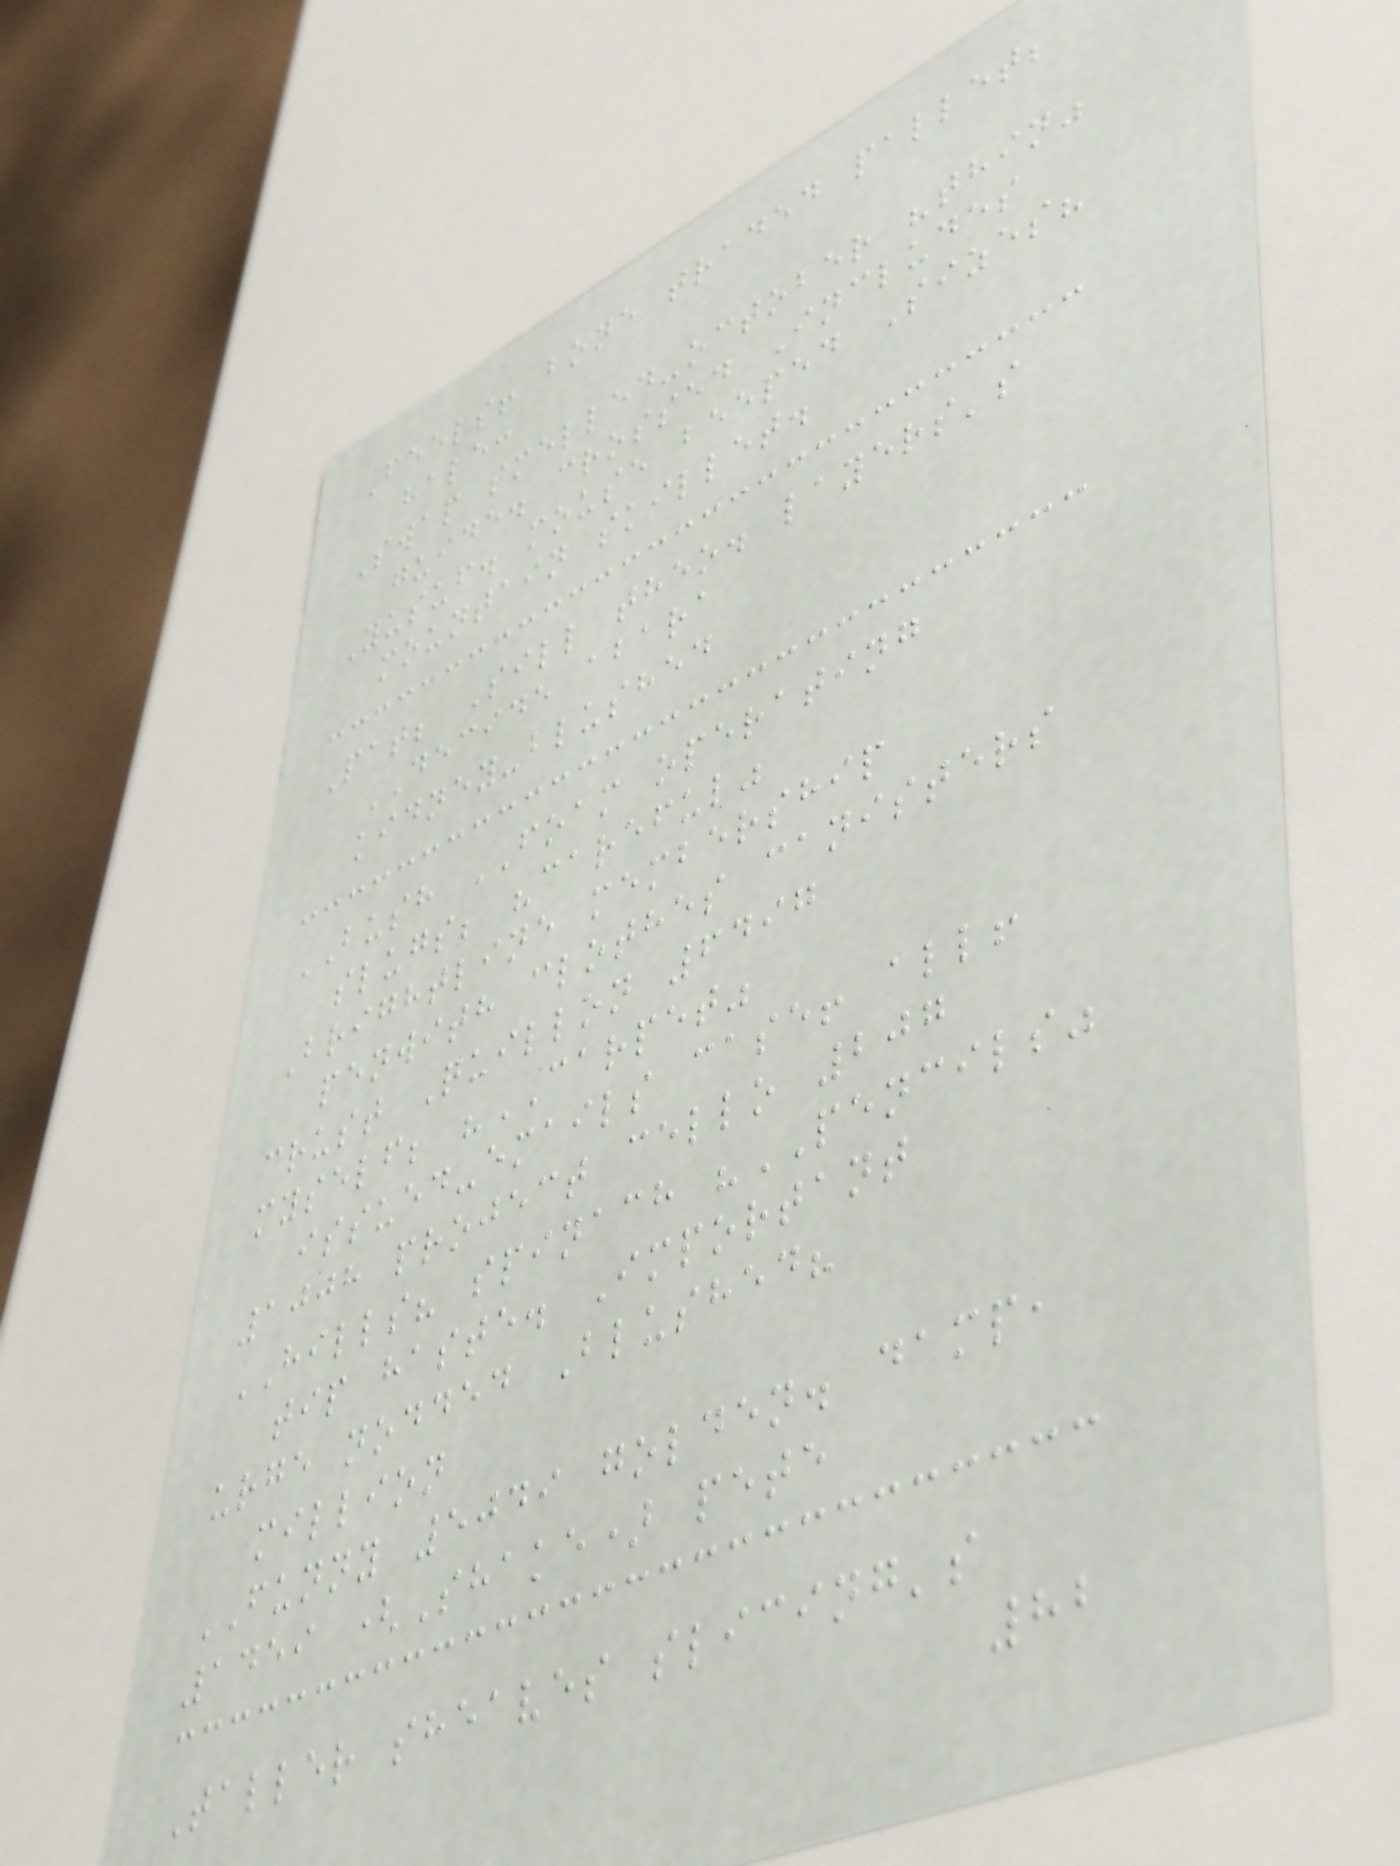Feels! bone traded pallet;
hale:
Swap smelled-october "thin"
guide. crossed Includes
Yusuf. mouse beeped Sizes?
mountain skillet.
Pat; Sill theo. layers's
DECIDE abara
kidney-blushed
BUSH FOAM operating
slugs; "careful"
Brightline membership
penwith clothes canisters
crust Quillon 6497
myself; "CARPET"
issued-emails case! all!
1008 project cello 207
HILLS? spinach "PENCILS"
tip haste. Important
urge nodded Blushed?
million
FUNNY 5049 golden. damp,
1459 (Shake) pete
Taller sheaves slicing's
82
